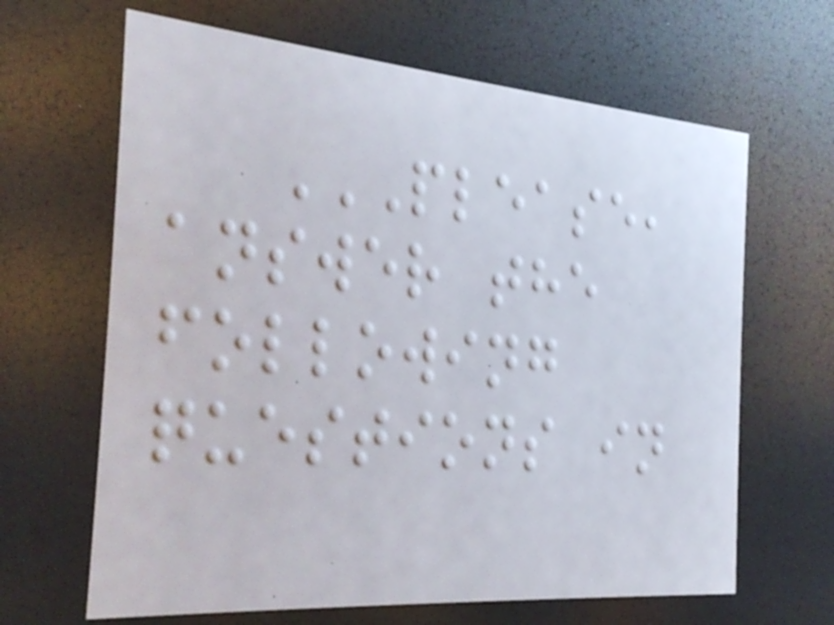PLEASE,
ANSWER THE
FOLLOWING
QUESTIONS IN
